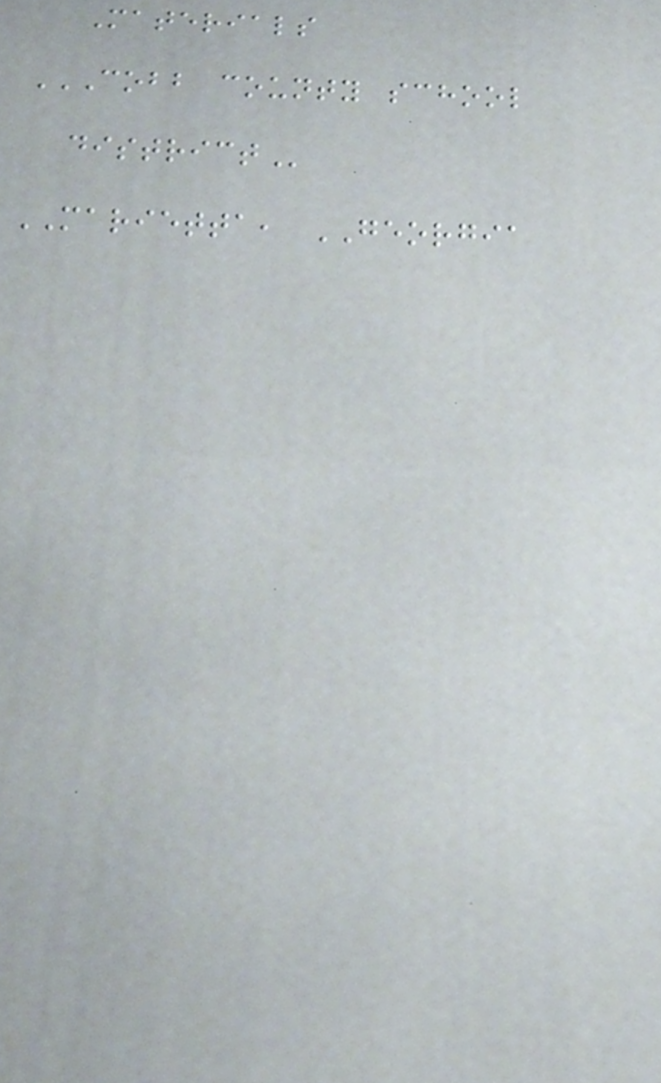Materials
COBB COUNTY SCHOOL
DISTRICT
MARIETTA, GEORGIA
